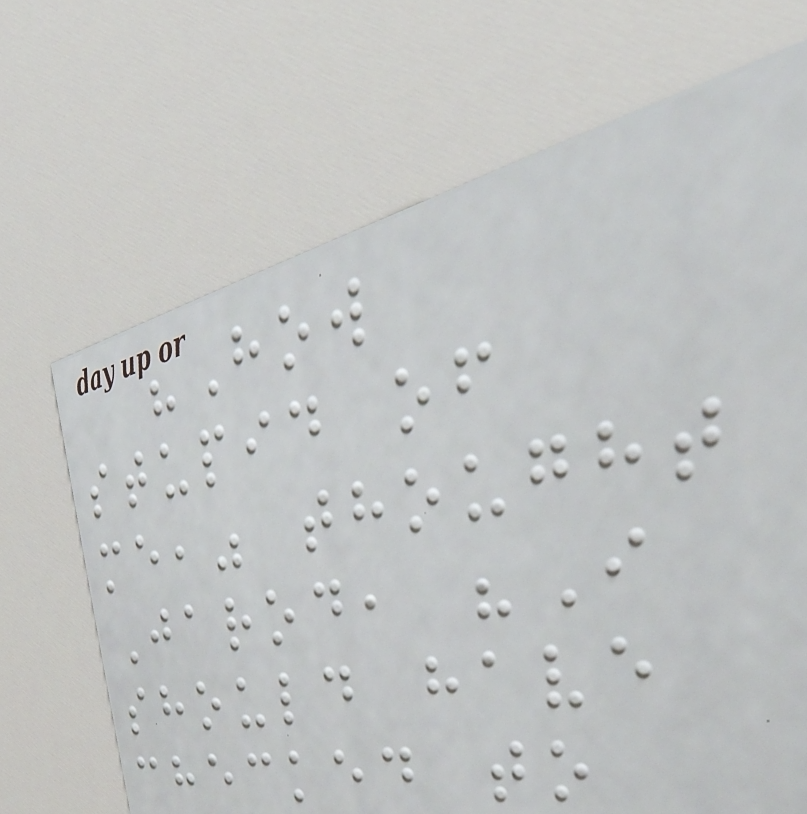"How
stupid of
me," thought
Jarod, "I
should have
checked to
